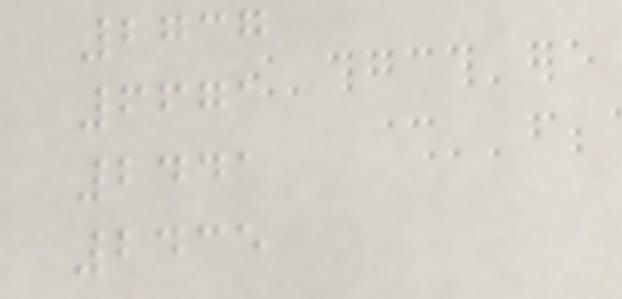2737
6671
2441
2435
